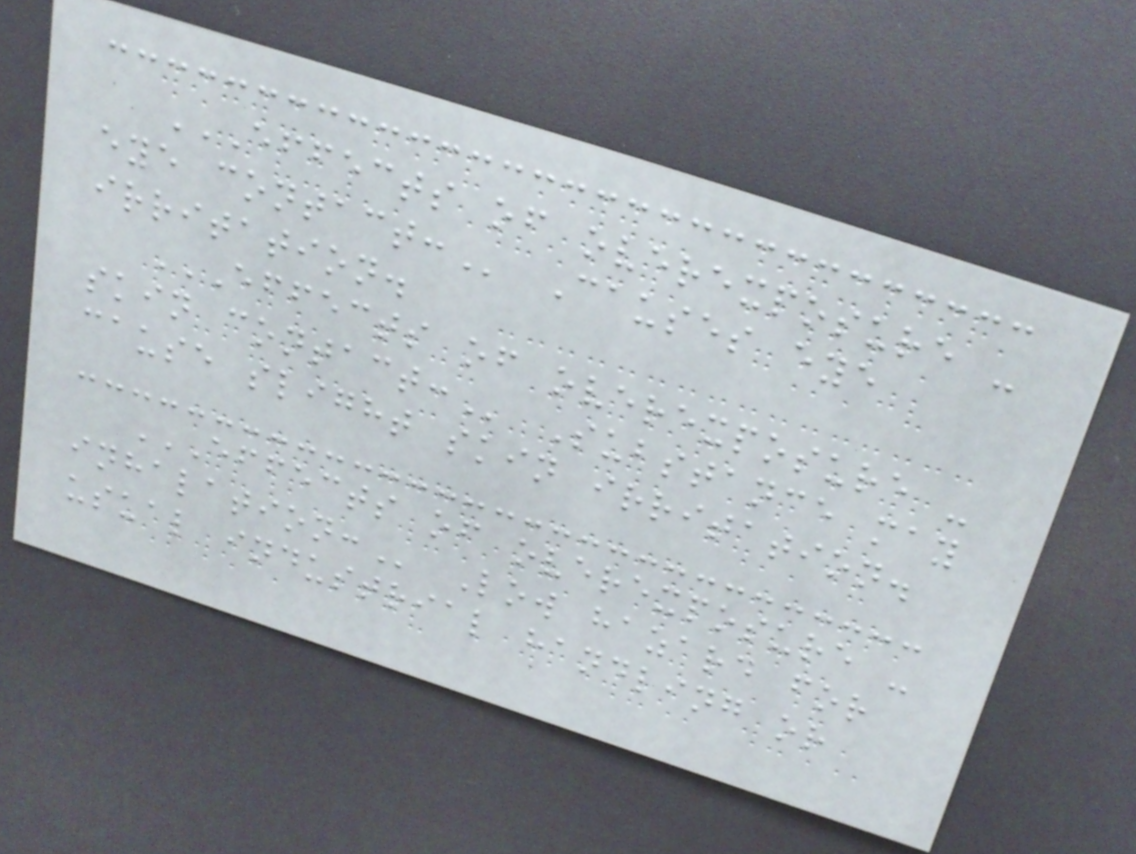EFFECTS OF OVEREXPOSURE -
EYE CONTACT: Causes eye
irritation.
EFFECTS OF OVEREXPOSURE -
SKIN CONTACT: Substance may
cause slight skin irritation.
EFFECTS OF OVEREXPOSURE -
INHALATION: Low hazard for
usual industrial handling or
